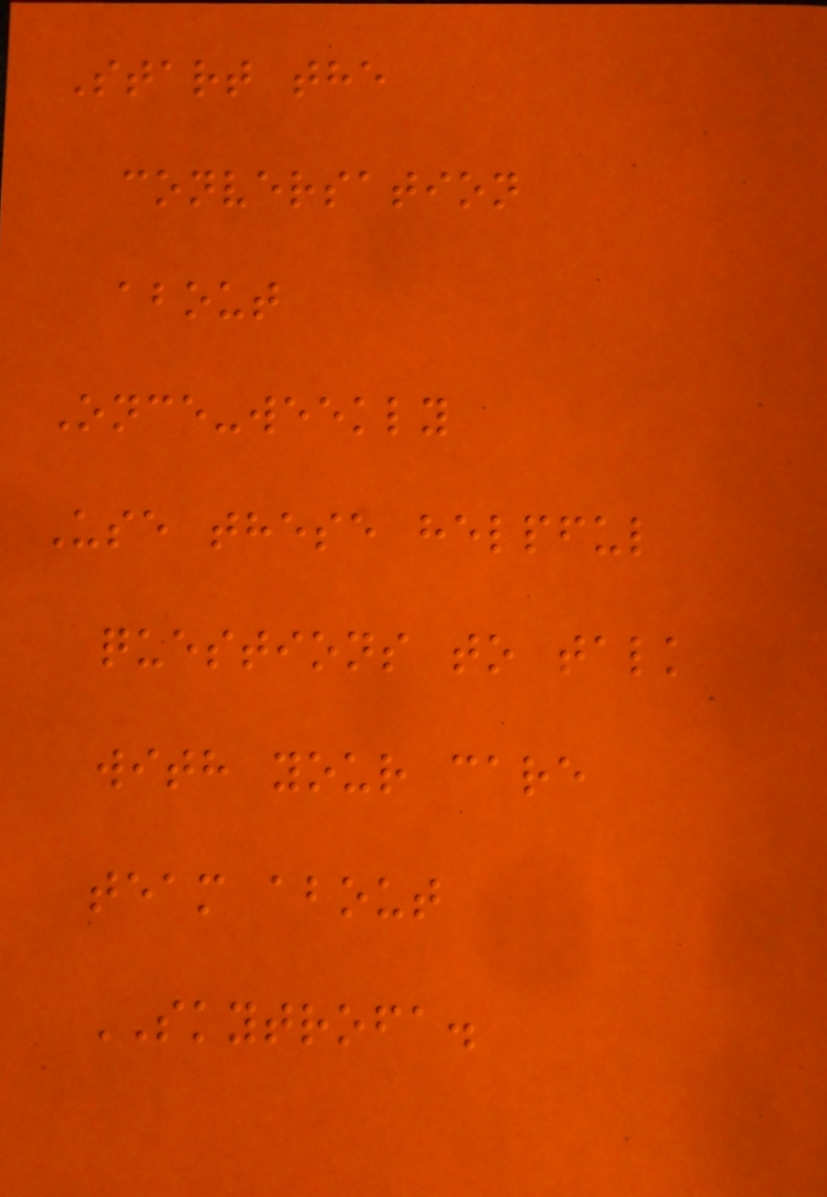Start the
conversation
about
Once-weekly
Use these helpful
questions to talk
with your care
team about
SKYTROFA.
